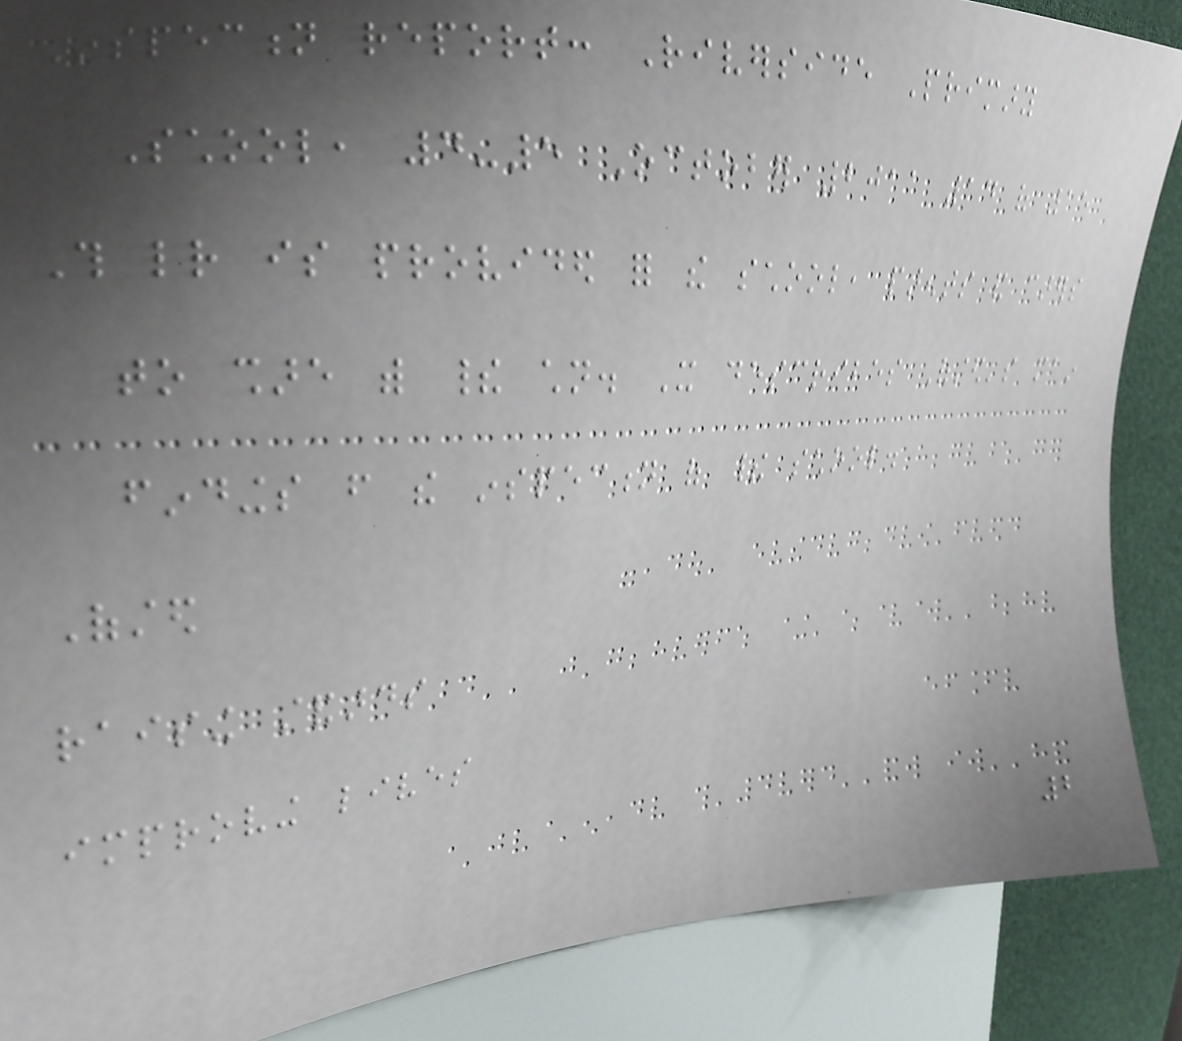Inspection report: Riverside Primary
School, 4-5 October 2011 14 of 15
This letter is provided for the school, parents and carers
to share with their children. It describes Ofsted's main
findings from the inspection of their school.
Ofsted
raising standards
improving lives
2
